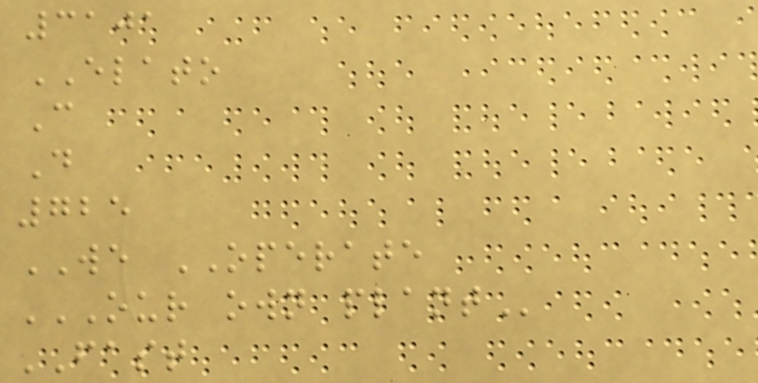3101
ELATO
C
D
725
WE OPERATE
OUR OWN PLANT
FAST
